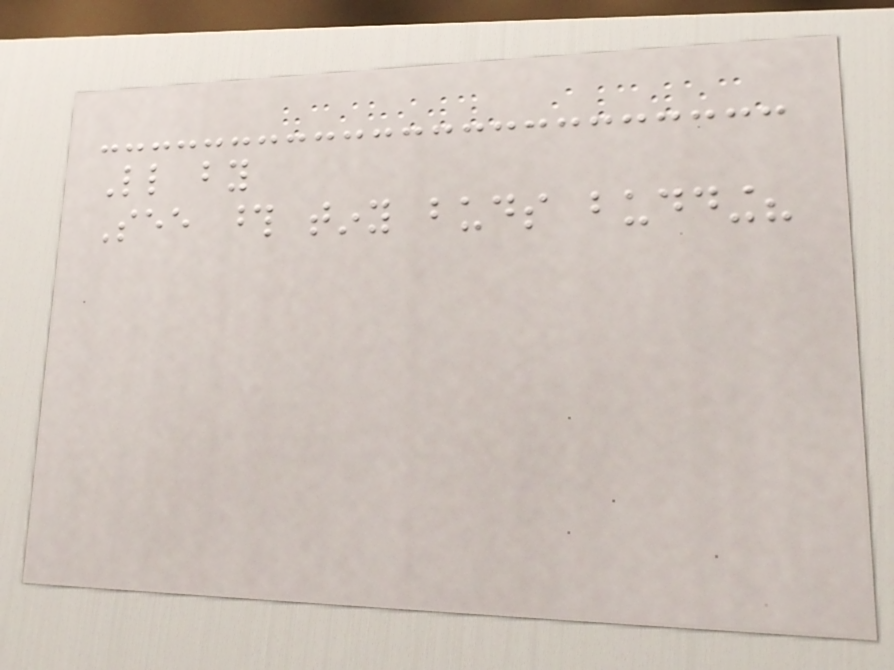Little by
See those tiny buds budding?
